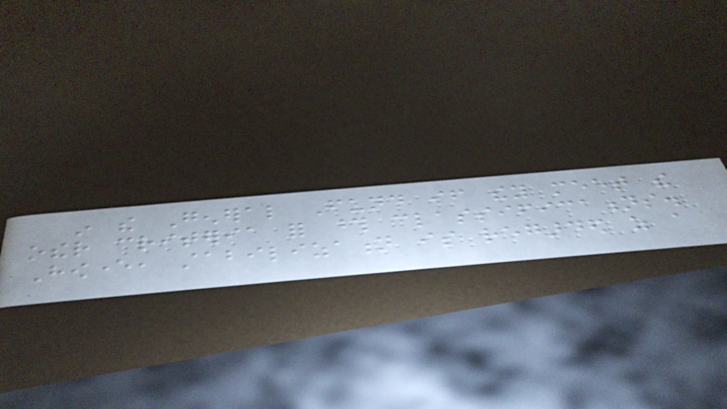in the General Fund if they meet the
other criteria for those classifications.
However, stabilization is regarded as a
